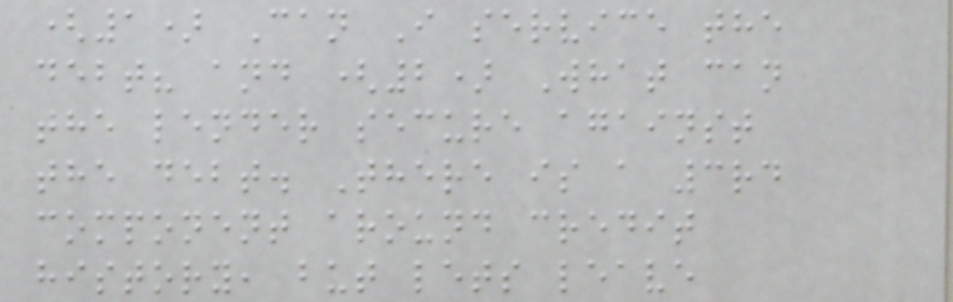(1) Can I service the
debt? and (2) What can
the lender secure against
the debt. There is a 3rd
component around credit
history, but lets leave
